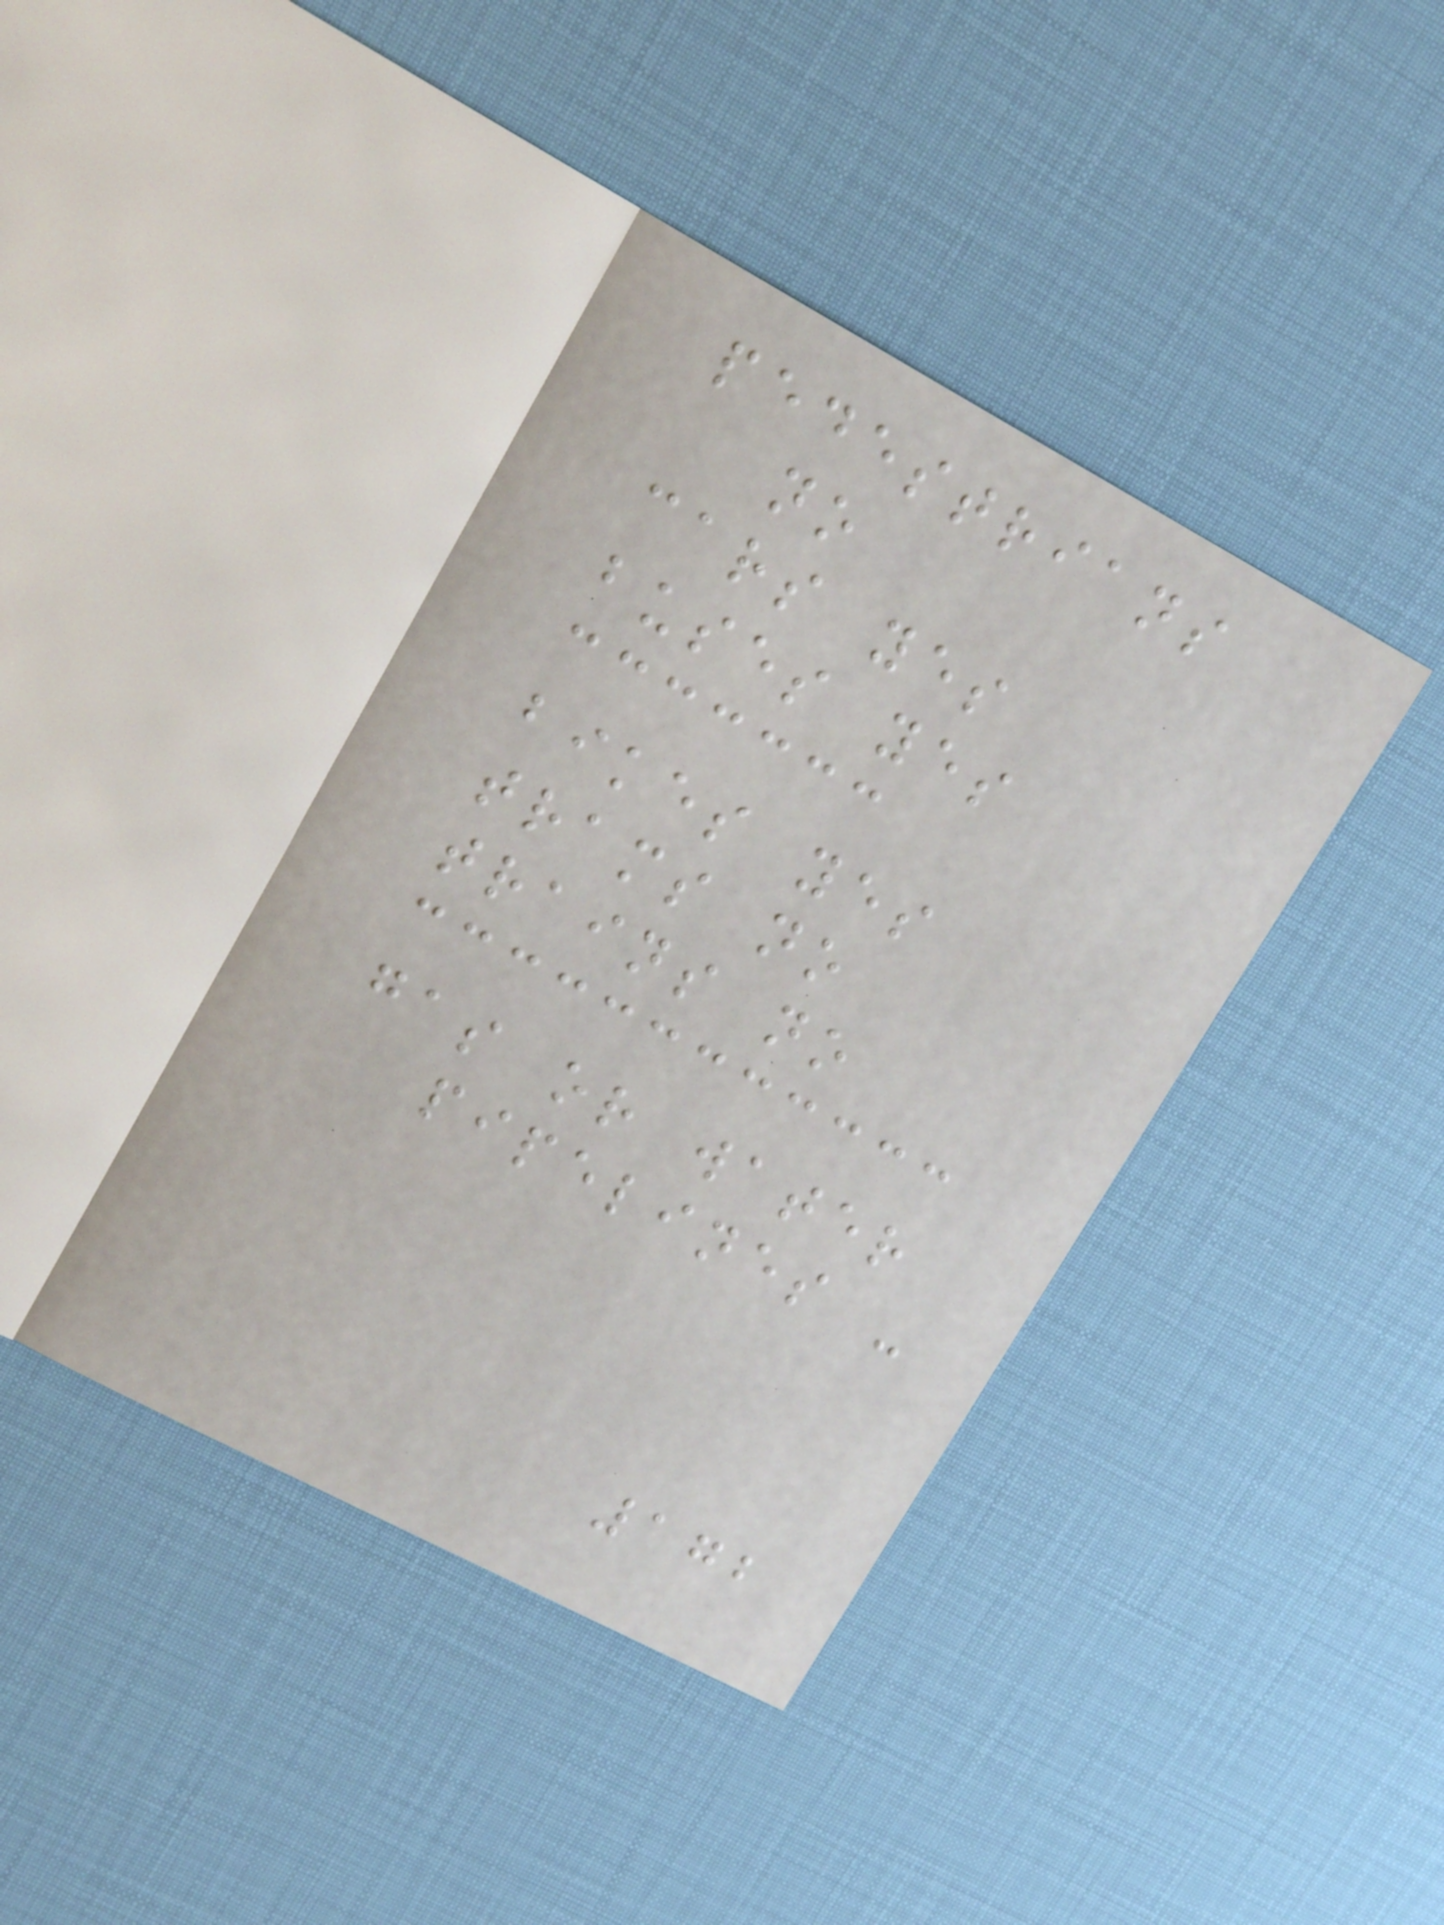pedestrians
no
cars yes
buses yes
bikes yes
trams no
trains no
gas or water
pipelines -
172
